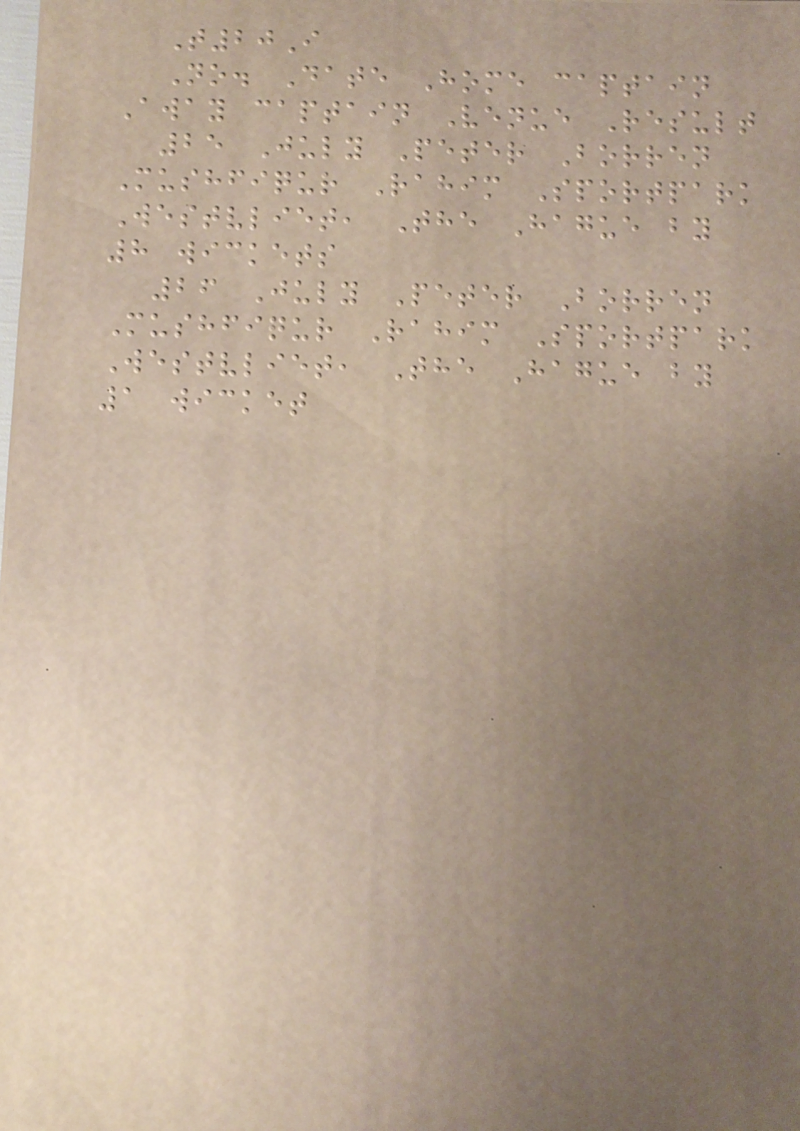T20I
No. Date Home captain
Away captain Venue Result
25 July Peter Borren
Mushfiqur Rahim Sportpark
Westvliet, The Hague by
8 wickets
26 July Peter Borren
Mushfiqur Rahim Sportpark
Westvliet, The Hague by
1 wicket
